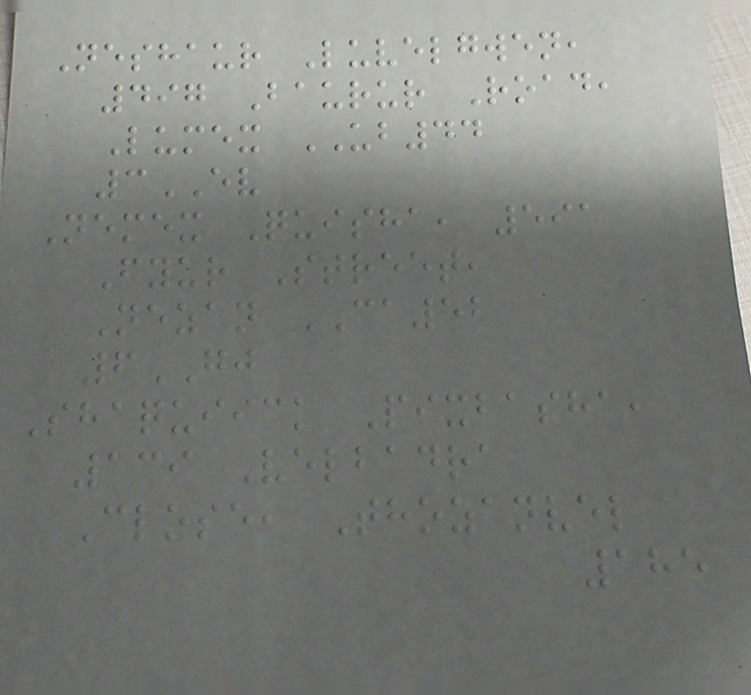Neshaur Luvelgwen,
497 Baurur Road,
Lumex UB44
3EV
Nemex Quisha, 591
Fyur Street,
Nezan CA52
6GJ
Shaquiick Pixbasha,
139 Velbadra
Close, Thozanvel
185
